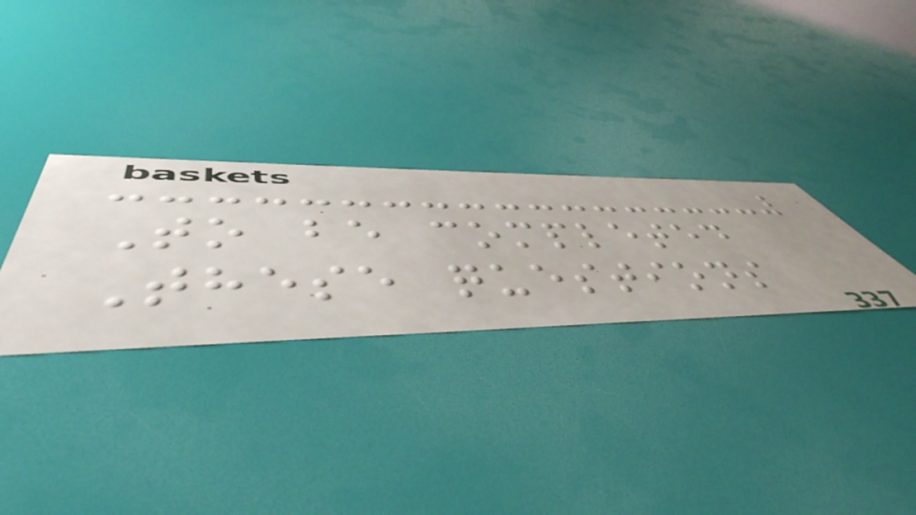To be completed
These questions
